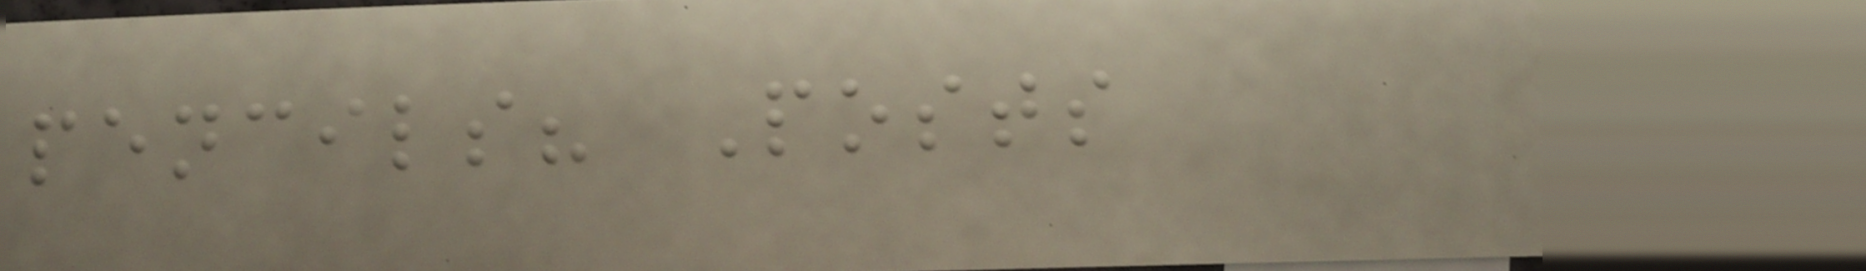pencils? Posts
